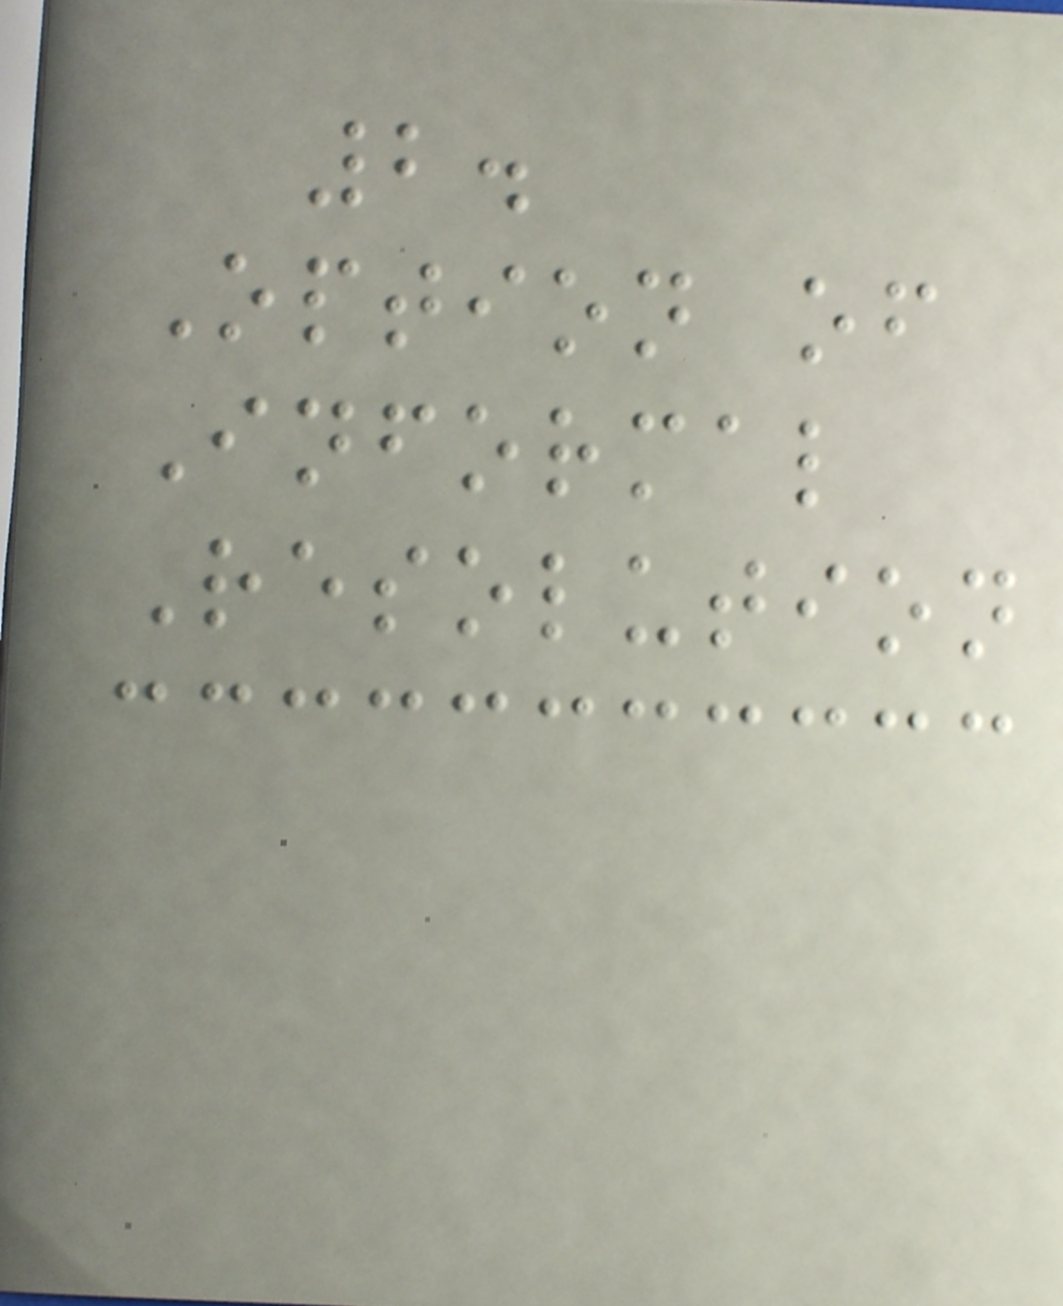2.
Option of
Informal
Resolution
